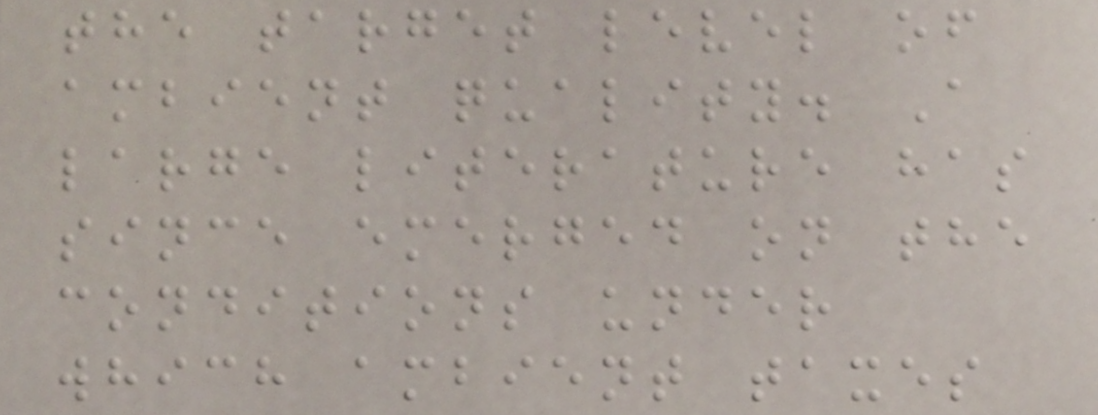the target level of
ambient quality. A
large literature has
since emerged on the
conditions under
which ambient taxes
